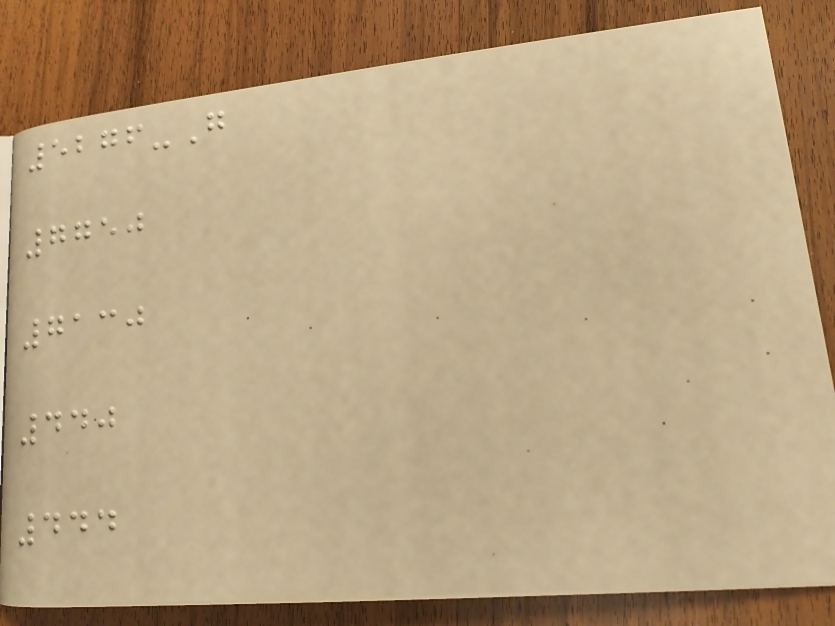5276-G
7750
7130
440
444
